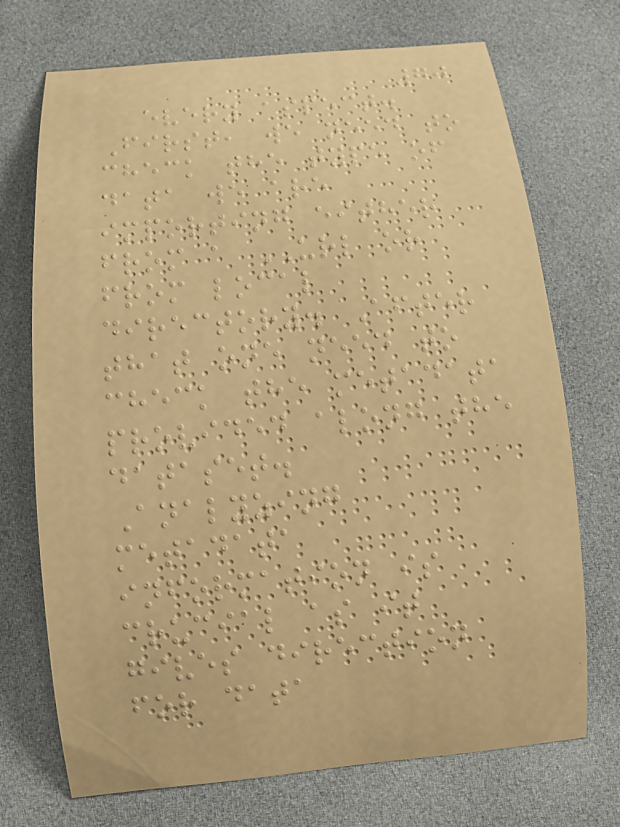70
every aspect.
First, we need to
check the type of
data we are
importing either
from a URL or
from local
directory. After
that one need to
check the metadata
provided along the
dataset.
Analyzing
metadata
information is
crucial as it
gives direction
for data
